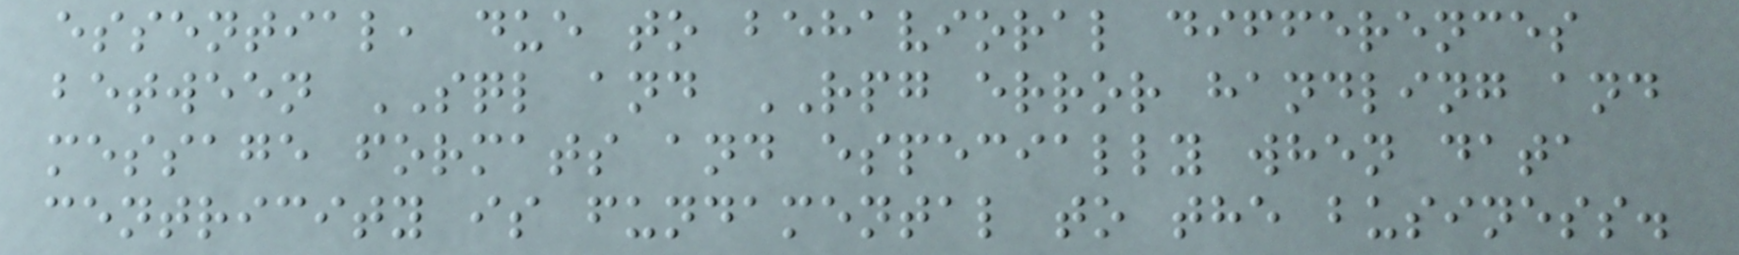essential, due to behavioral differences
between SQL and RPG error handling and
message formats and especially when data
centricity is fundamental to the business.
